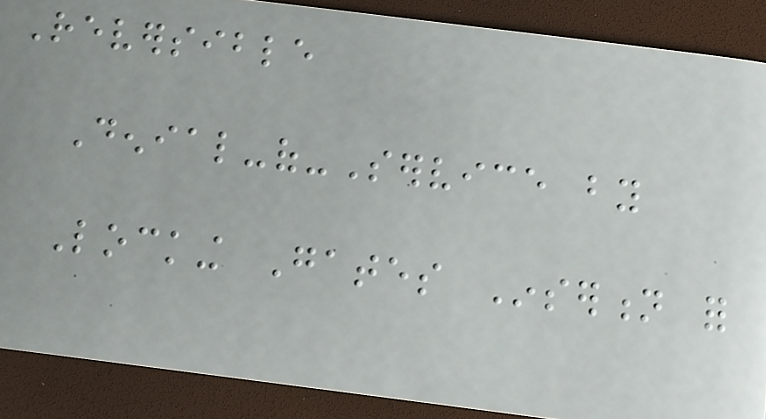Reversible
Denial-of-Service by
Locking Gates Insertion for
